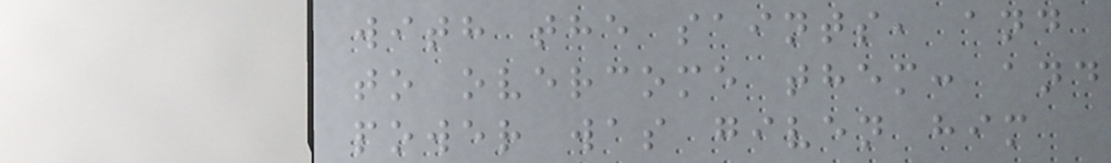with the saints, and
to overcome them: and
power was given him
